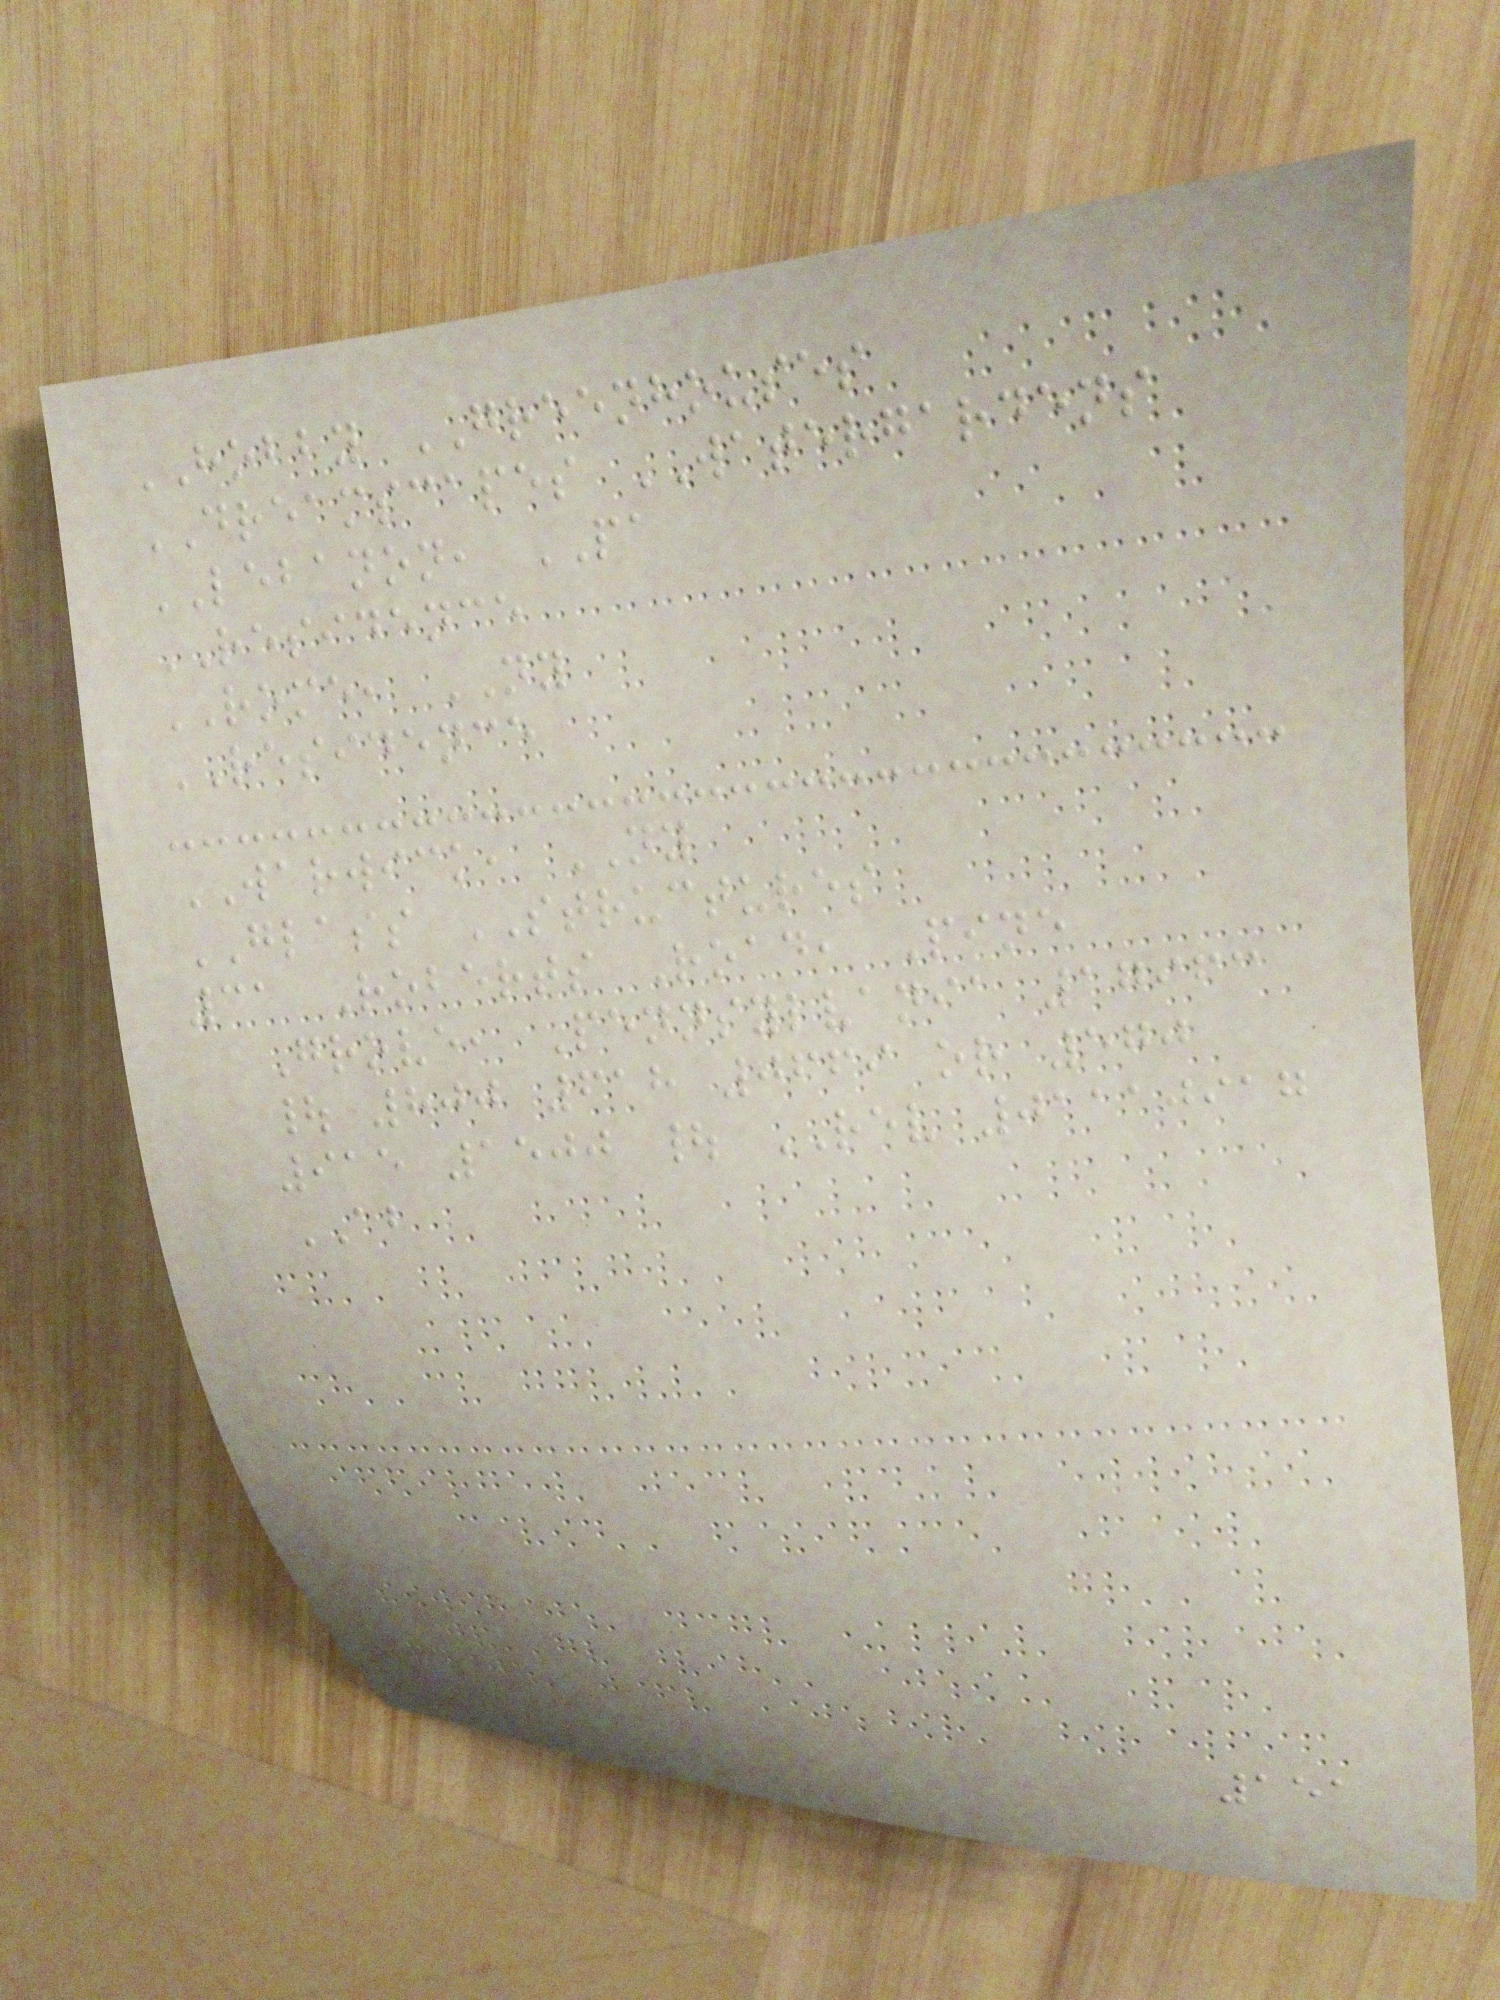HOBBY GREENHOUSES
DREAMSCAPES WATERGARDENS
LEBANON, PA
RESIDENCE
ROME, NY
RESIDENCE
WARWICK, NY
GLASS STRUCTURES
31 Roberts Road, Pine
Grove, Pennsylvania 17963
| 800 618 0669 or 570
915 1500 | REV 01110917
AB
151
